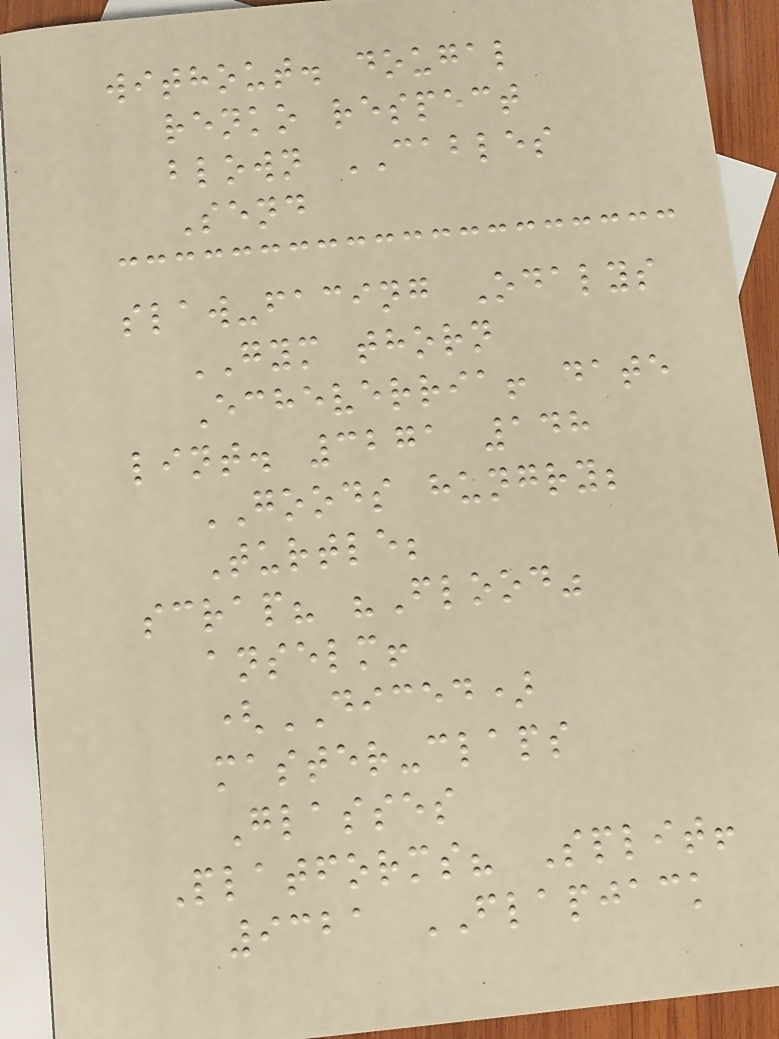without. dougal
renko respect
blown CABLES
Send
slaw-facing Odalys
GYM thorn
Echeverria! date
lint. 3271 148
GOODS hungry;
Turtle;
scrap? "Flood"
anselm!
(DICED)
master-claps
Glasses
Platforms? Split!
9321 FLAPJACK
